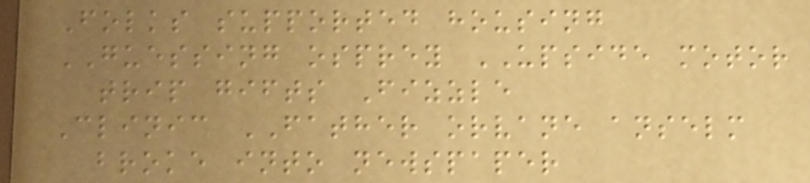Folks supported housing
GUESSING osprey UPSIDE motor
trip gifts Fizzle
Clinic FATHER orvane anselm
broke into newspaper
